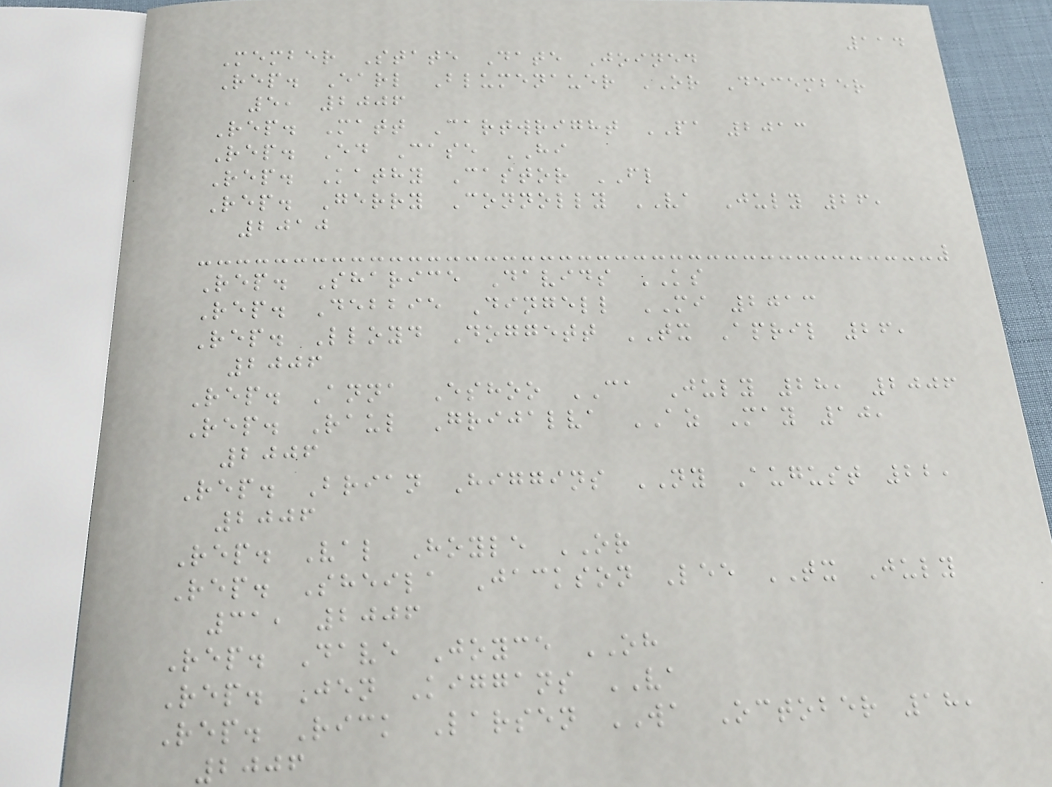114
Member State Date Joined
Rep. Earl Blumenauer OR December
5, 2006
Rep. Matt Cartwright PA 2013
Rep. Ed Case HI
Rep. Kathy Castor FL
Rep. Gerry Connolly VA July 26,
2010
Rep. Sharice Davids KS
Rep. Debbie Dingell MI 2013
Rep. Lloyd Doggett TX April 26,
2006
Rep. Anna Eshoo CA July 28, 2006
Rep. Raul Grijalva AZ May 10,
2006
Rep. Brian Higgins NY August 22,
2006
Rep. Val Hoyle OR
Rep. Sheila Jackson Lee TX July
31, 2006
Rep. Dave Joyce OH
Rep. Jen Kiggans VA
Rep. Rick Larsen WA October 18,
2006
